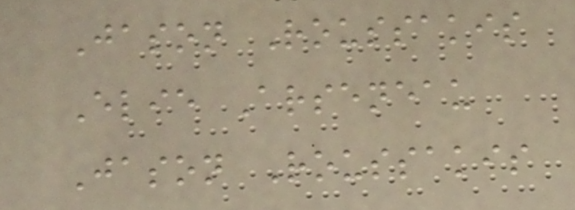Jason Roussakis
Elie Arseneau
Jason Roussakis
